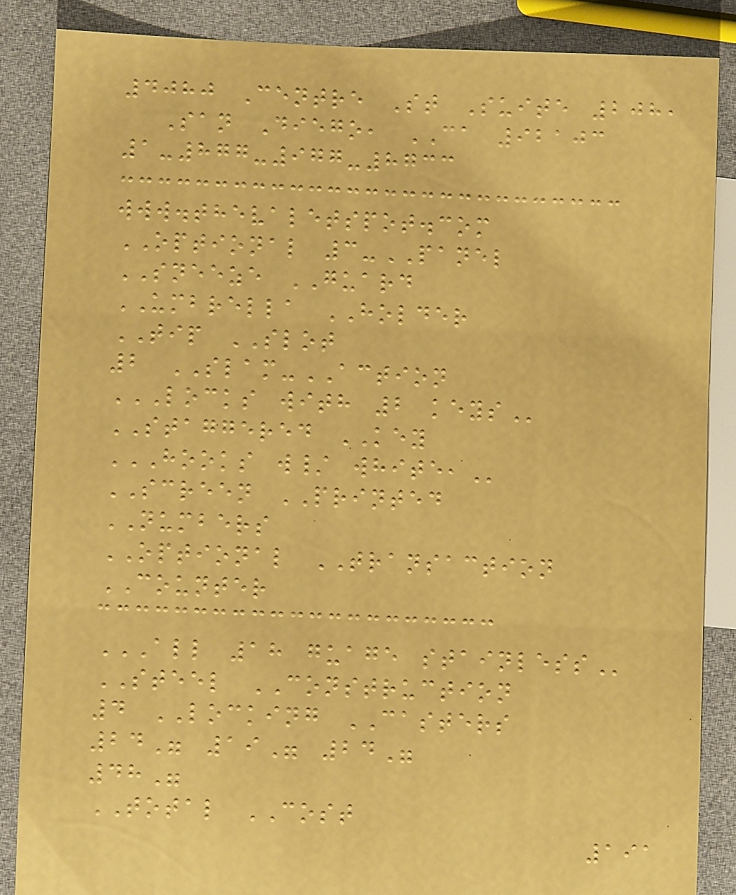4080 Centre St Suite 208,
San Diego, CA 92103
1-877-977-8733
www.thevaletspot.com
OPTIONAL 3-PANEL
SNEEZE GUARD
UMBRELLA HOLDER
TIP SLOT
2 SLAM-ACTION
LOCKS WITH 2 KEYS
STAGGERED KEY
HOOKS W/ WHITE,
SCREEN PRINTED
NUMBERS
OPTIONAL TRANSACTION
COUNTER
ALL 18 GUAGE STAINLESS
STEEL CONSTRUCTION
4 LOCKING CASTERS
24" 19" 24"
48"
TOTAL COST
191
